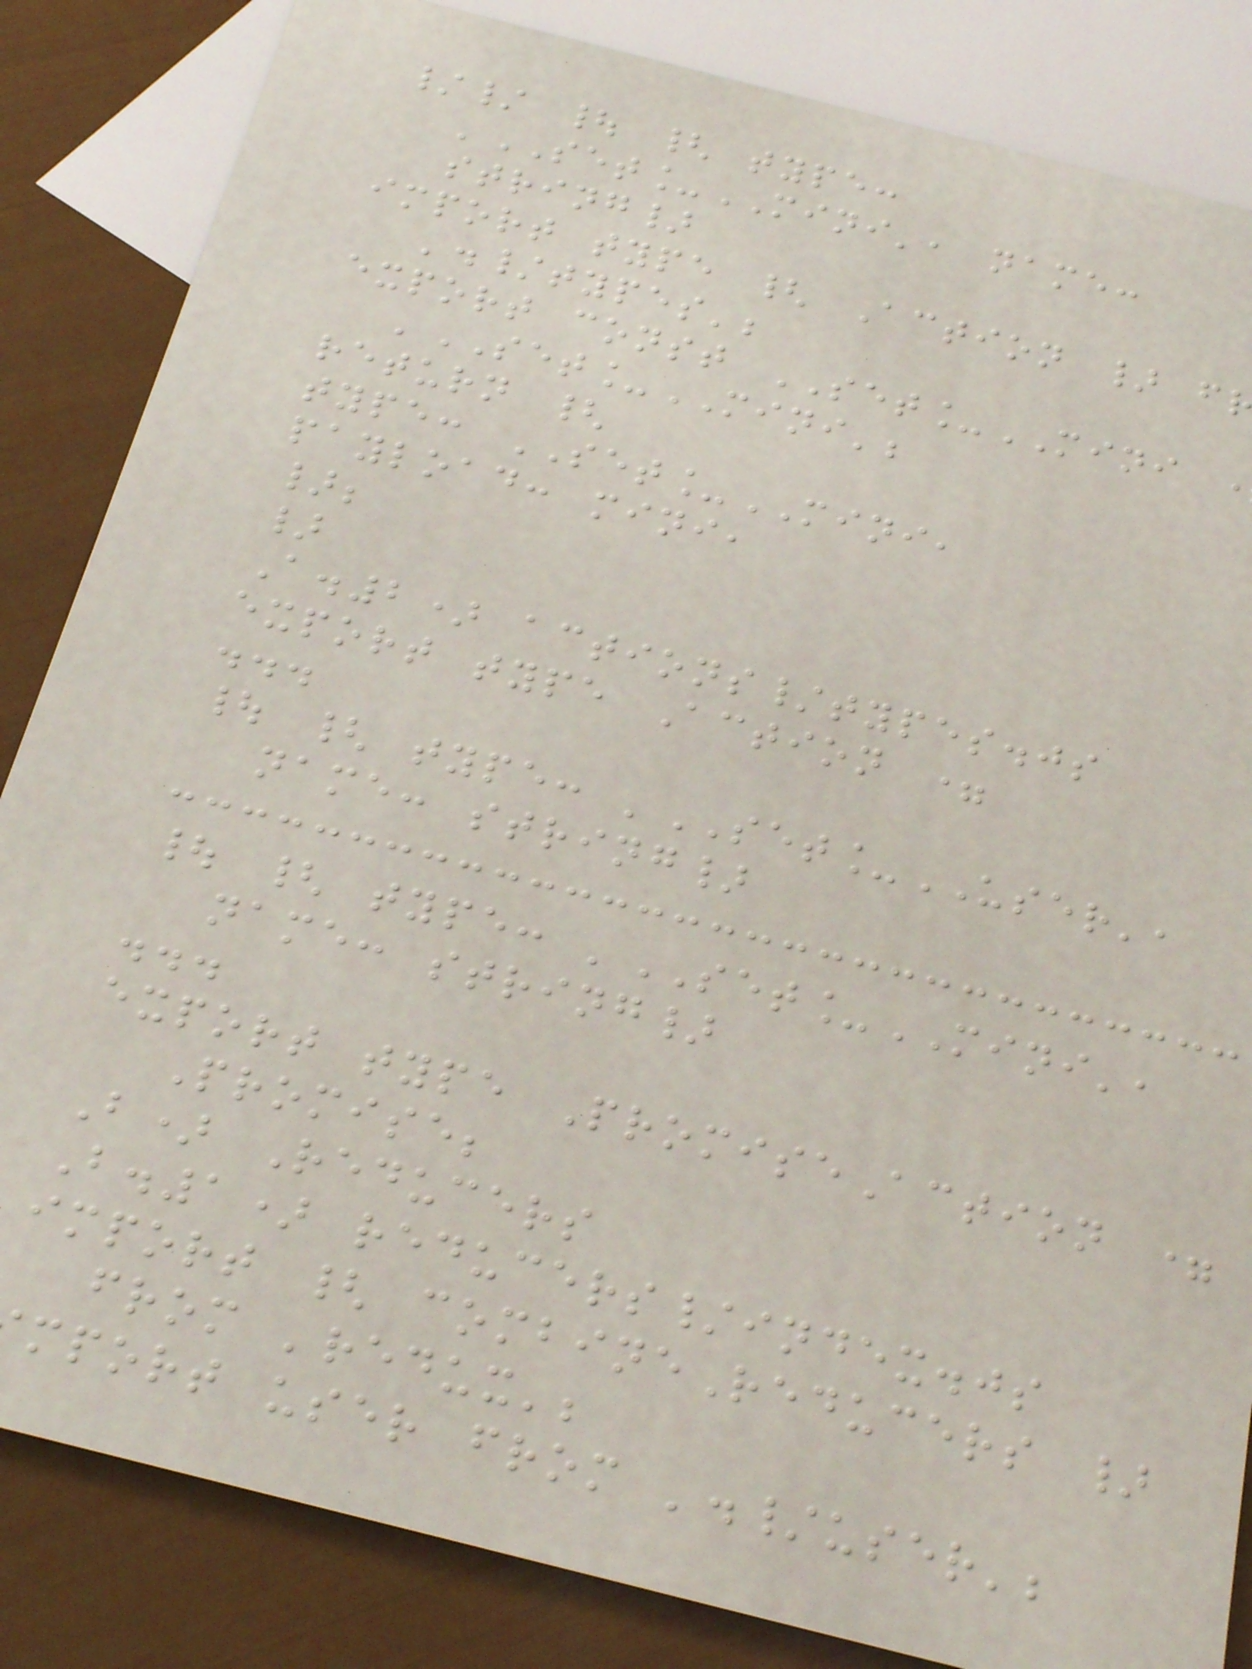// | { type:
'SET_MINI', name:
string}
import type { Action } f
'./types';
export const SET_MINI
'SET_MINI';
return {
type: SET_MINI,
payload: mini,
};
}
A.2) actions/types.js
export type Action =
...
| { type: 'SET_USER',
name: string}
| { type: 'SET_MINI',
name: string}
...
export type PromiseAction =
Promise;
B) Reducers
B.1) reducers/index.js
import { combineReducers }
from 'redux';
mport user from './user';
